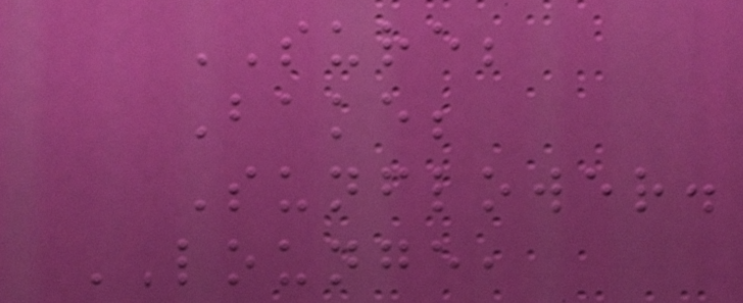SURE;
Bake;
Sunflower.
LOUNGE,
